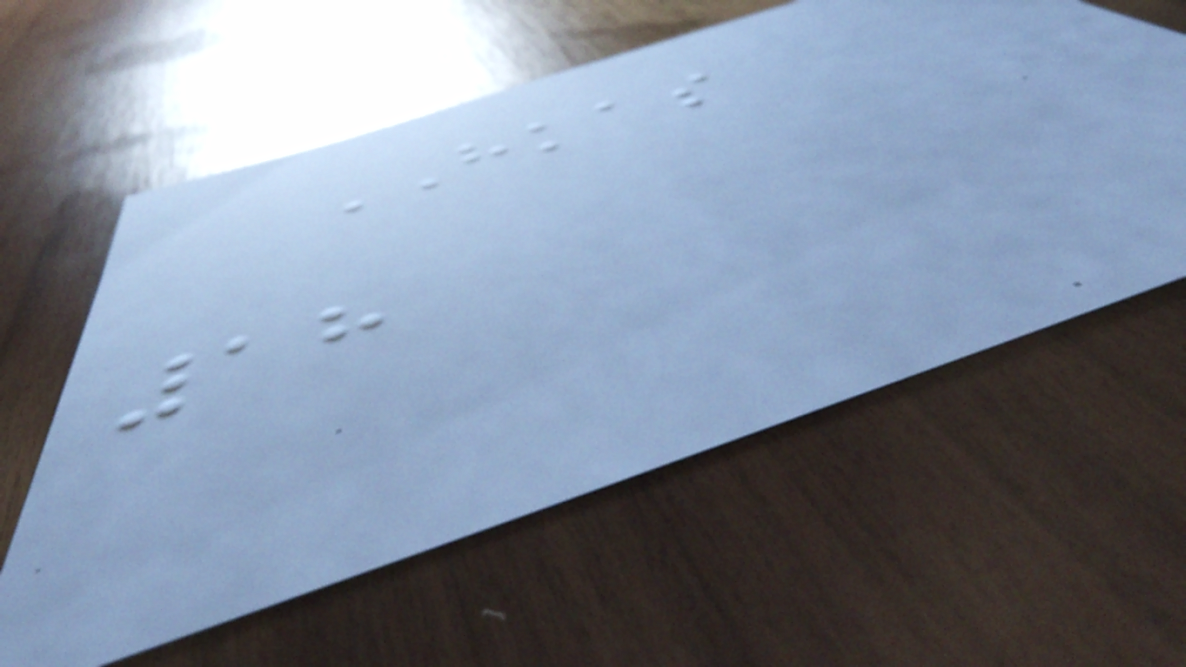HKAS
18
